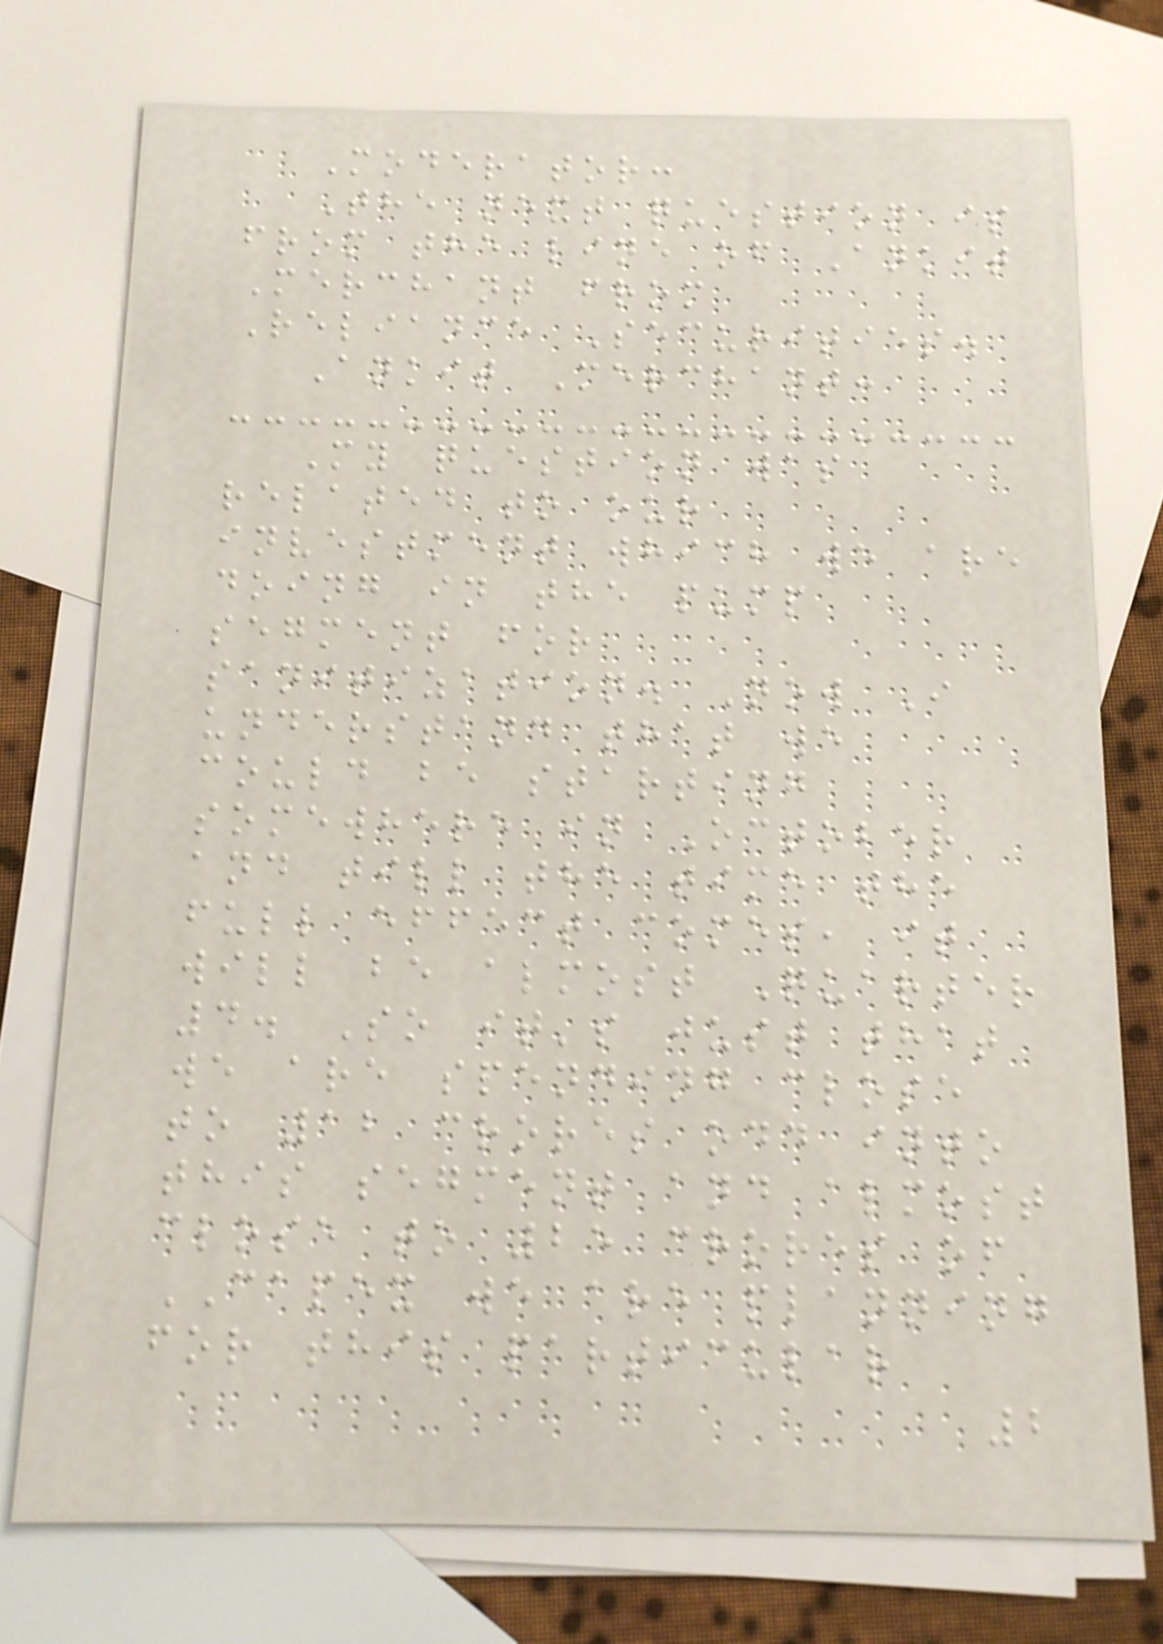Moderator:
The next question is
from the line of Ankit
Merchant from
Reliance Securities.
Ankit Merchant:
My question was
related to our
investment which we are
doing in the pump
segment for
sanitization. Now I
understand that we
could be starting
somewhere in October
and till the time the
full effect comes, it
will be almost Quarter
4. So it's just that
we are spending close
to 12 crores odd into
this segment and almost
close to 25 crores of
CAPEX we are planning
for this particular
2
